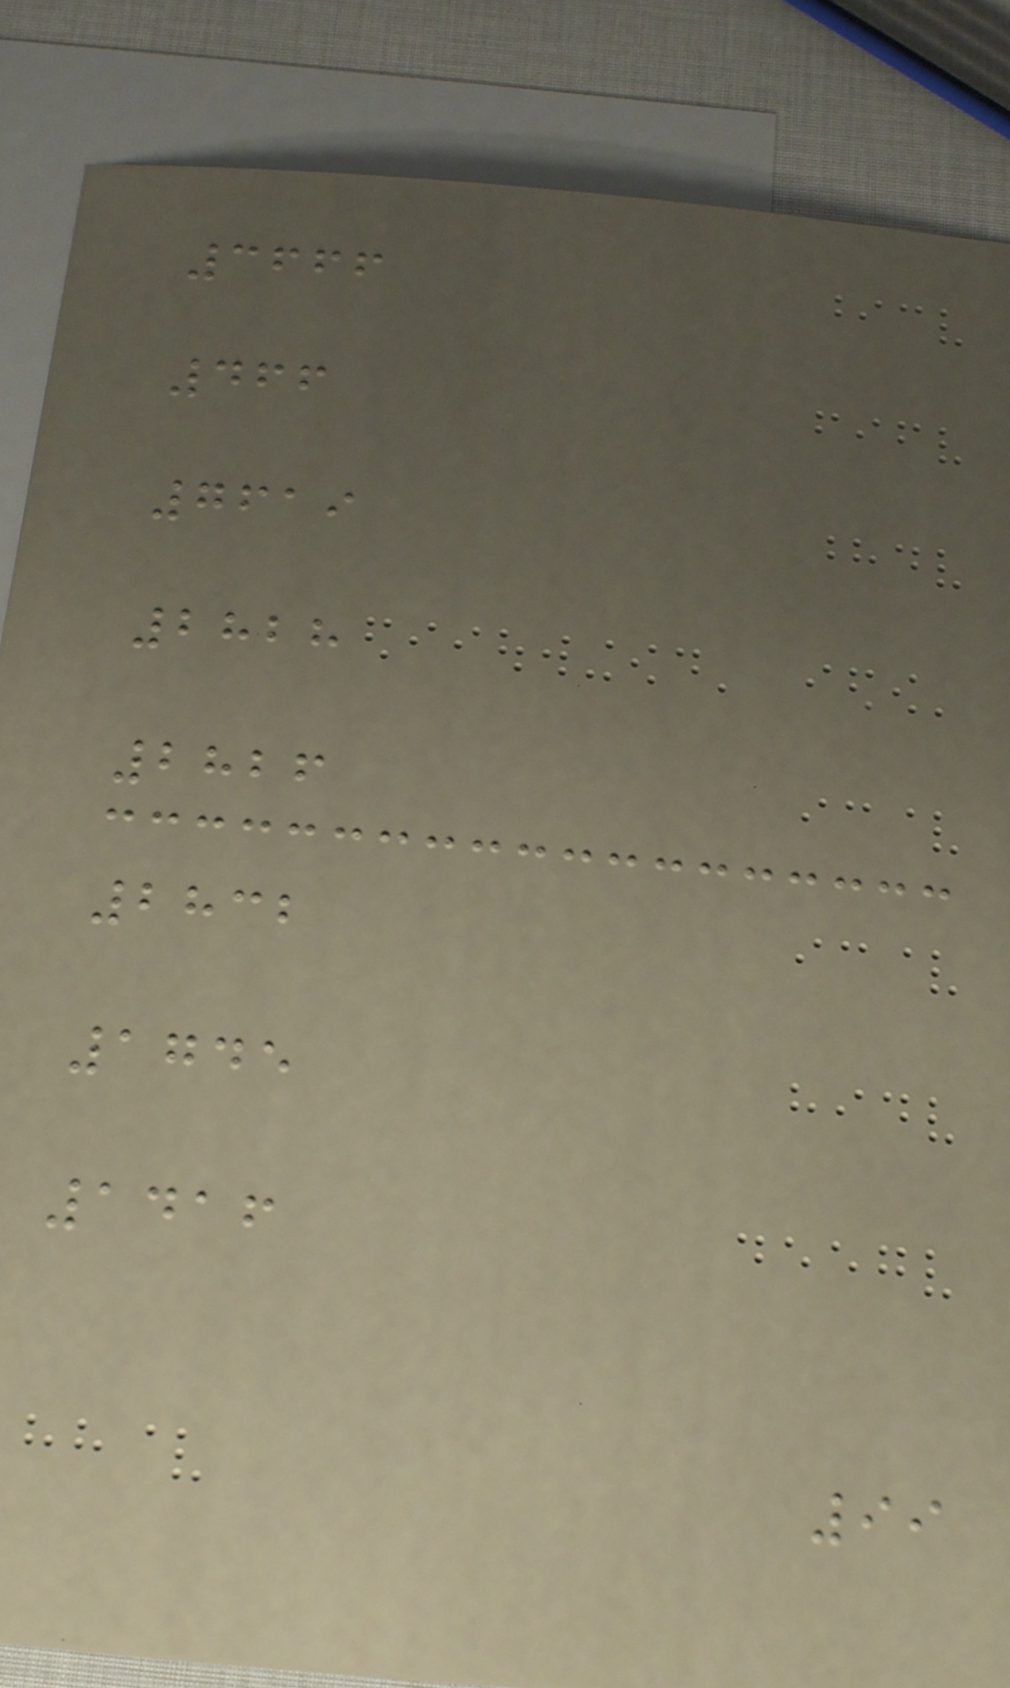3666
466
7619
2828
2826
2832
1745
1416
99
